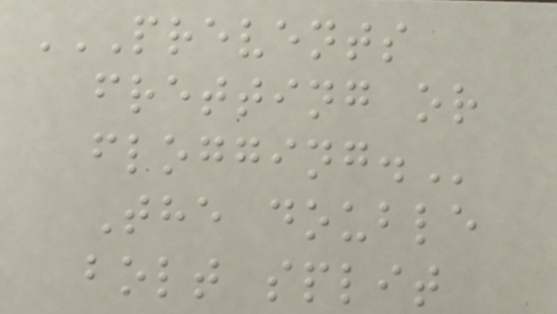PREVENTS
FRETTING OR
FLOGGING.
The double
bolt split
